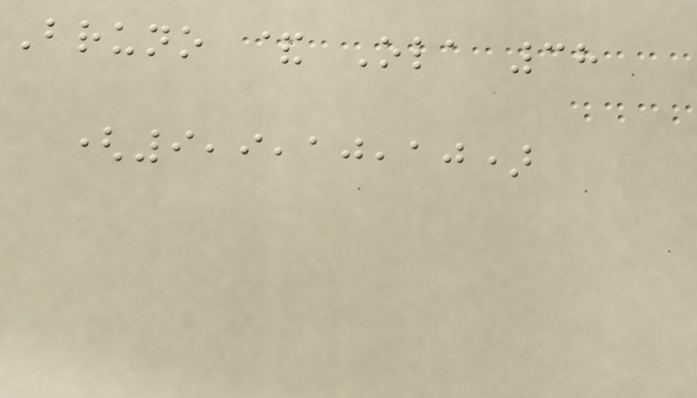Bruno & Ola 38
(9,9,10,10)
